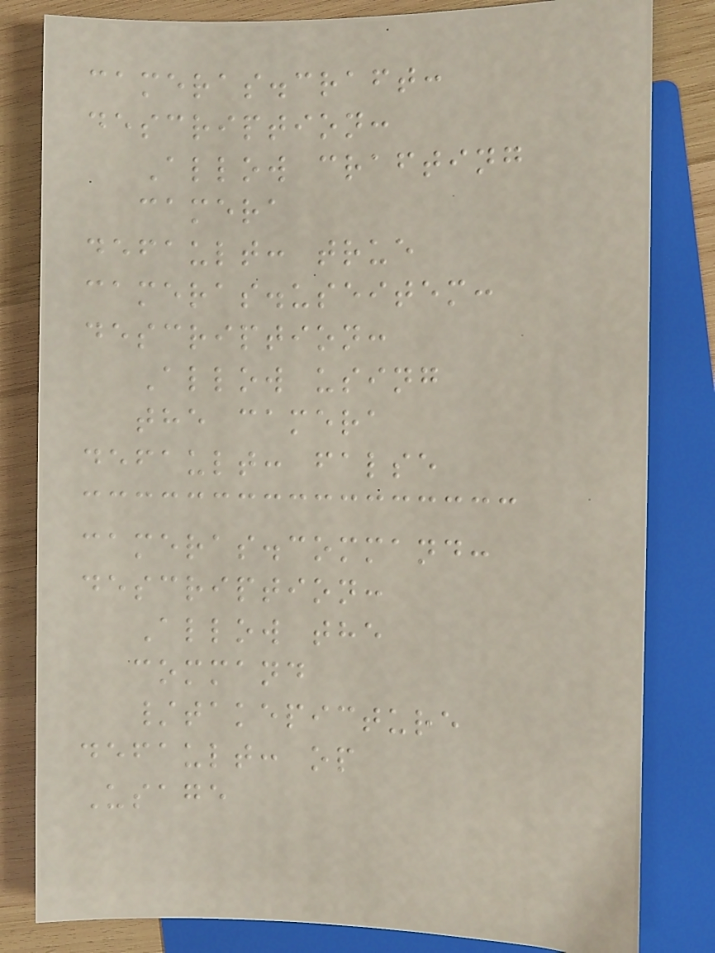cameras.craft:
description:
Allow crafting
camera
default: true
cameras.useitem:
description:
Allow using
the camera
default: false
cameras.command:
description:
Allow the
command
/takepicture
default: op
Usage
